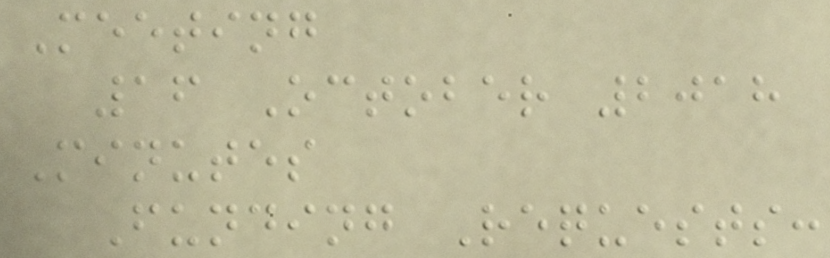Meeting
16 October 2018
Minutes
Funding Requests:
